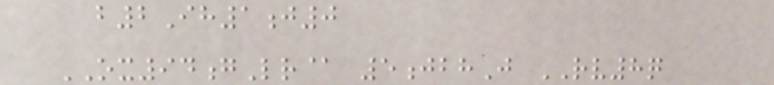b2Ih1j0
OX94gLr@ 5jbhJ RV8q
